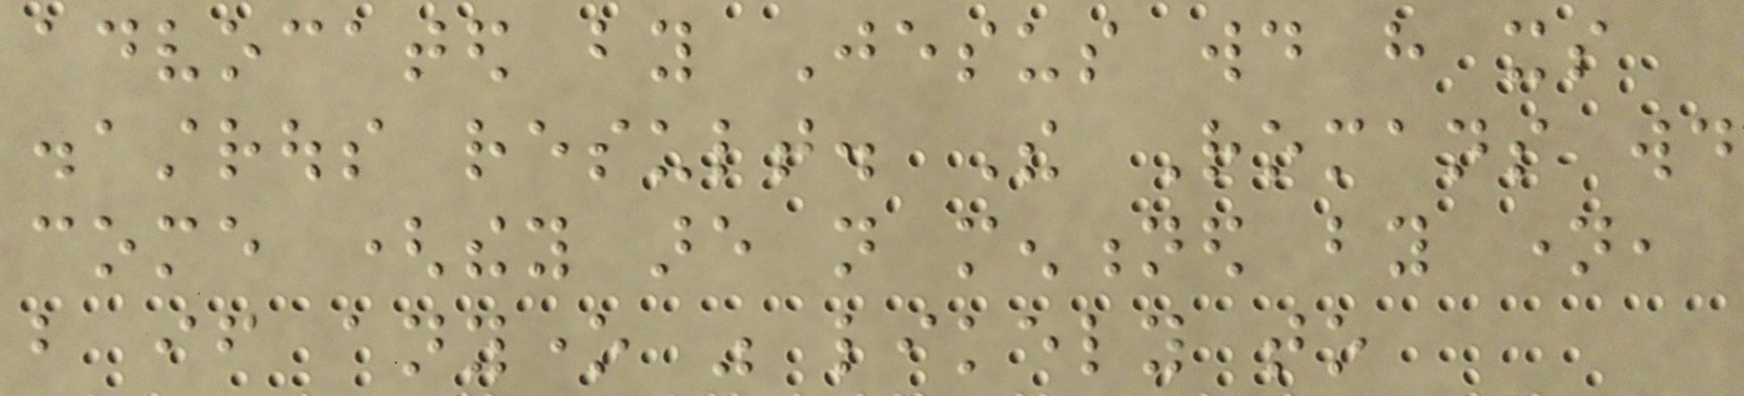advocated by Jesus would have its
disastrous result. The Romans would
come (they are not mentioned by name,
but if anyone was likely to
